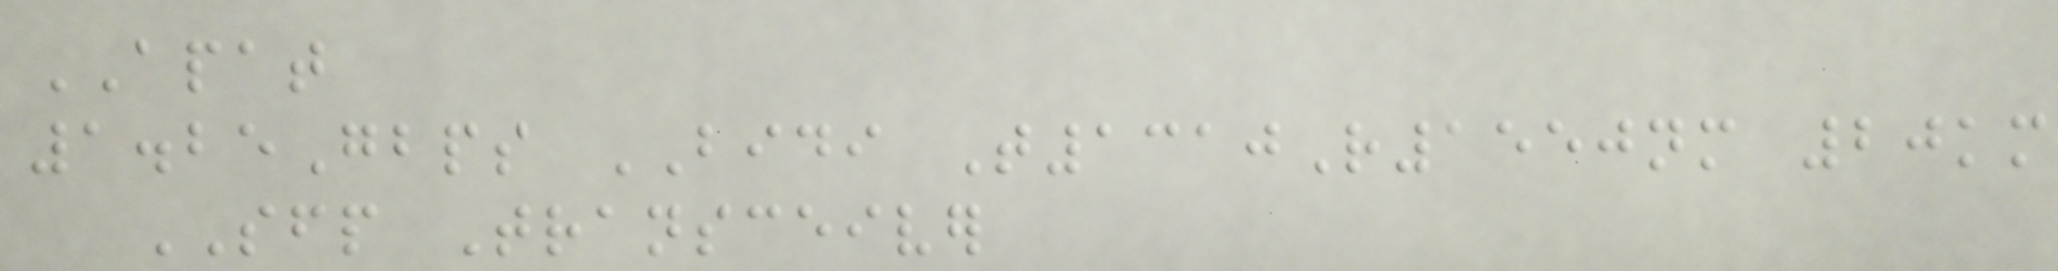APAT
1.25Gbps BIDI T1310R1550nm 20km
SFP Transceiver
